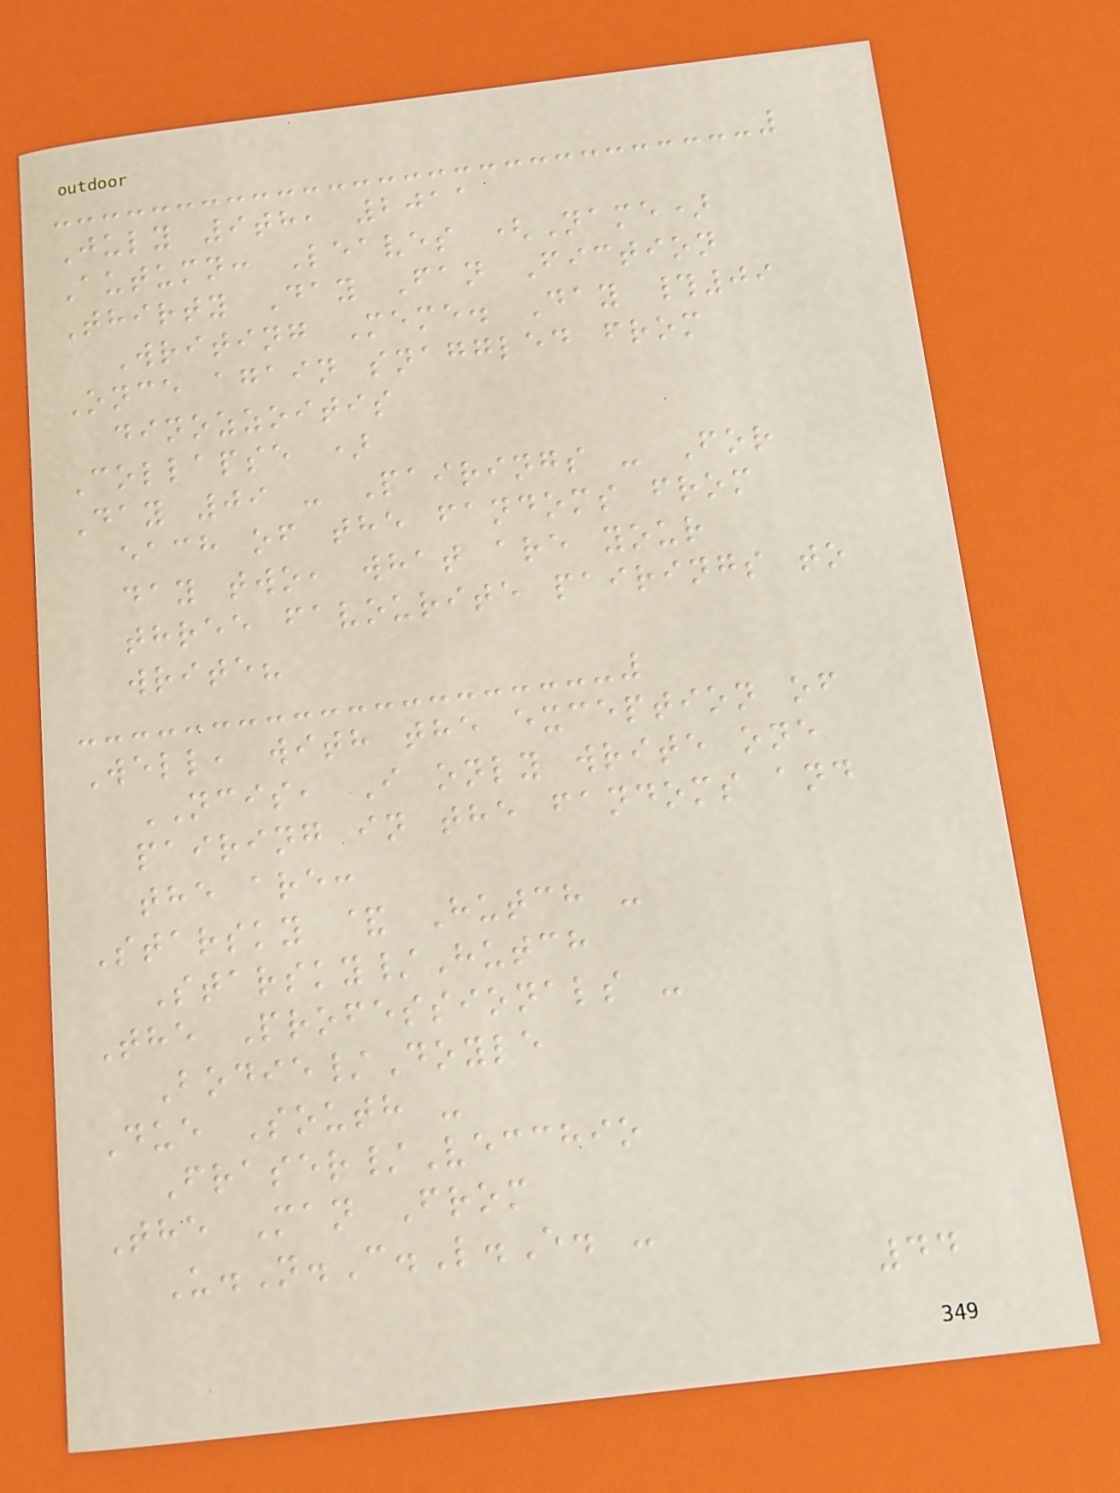July 9th, 2011
Autumn: Leaves (Name)
Thirty Day Fan Fiction
Writing Meme. Day #09
Once again snaggled from
dinozzoitis
Collapse )
Day 09 - Pairings - For
each of the fandoms from
day two, what are your
three favourite pairings to
write?
Well, with the exception of
NCIS, I only write one
pairing in the fandoms and
the are:
Starsky & Hutch -
Starsky/Hutch
The Professionals -
Bodie/Doyle
Due South -
Fraser/Vecchio
The Man From
U.N.C.L.E. -
44
